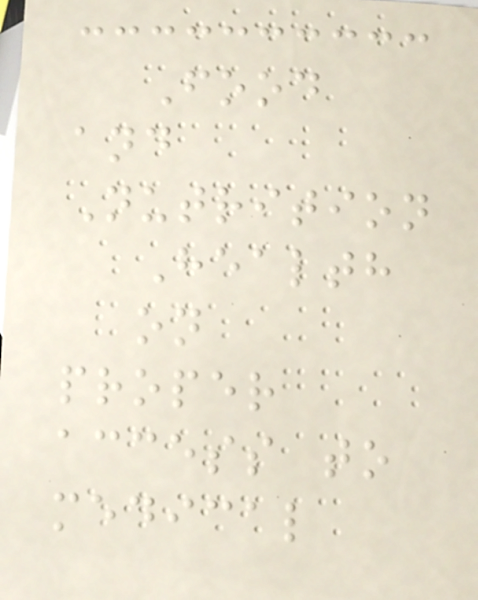Food
and
Nutrition
Health
on
proper
access to
medical
